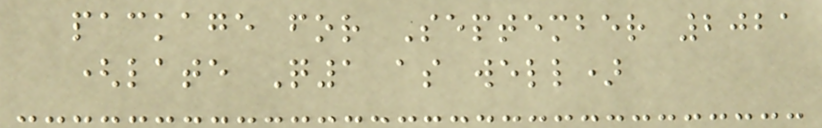package for September 2021
(late Q1 as well)
